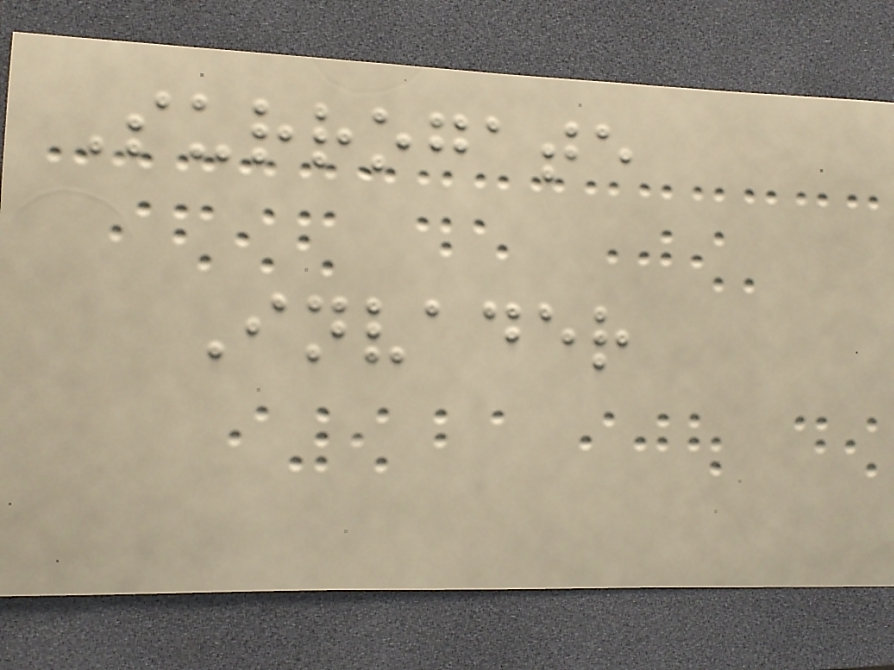Surrogate
Invader
